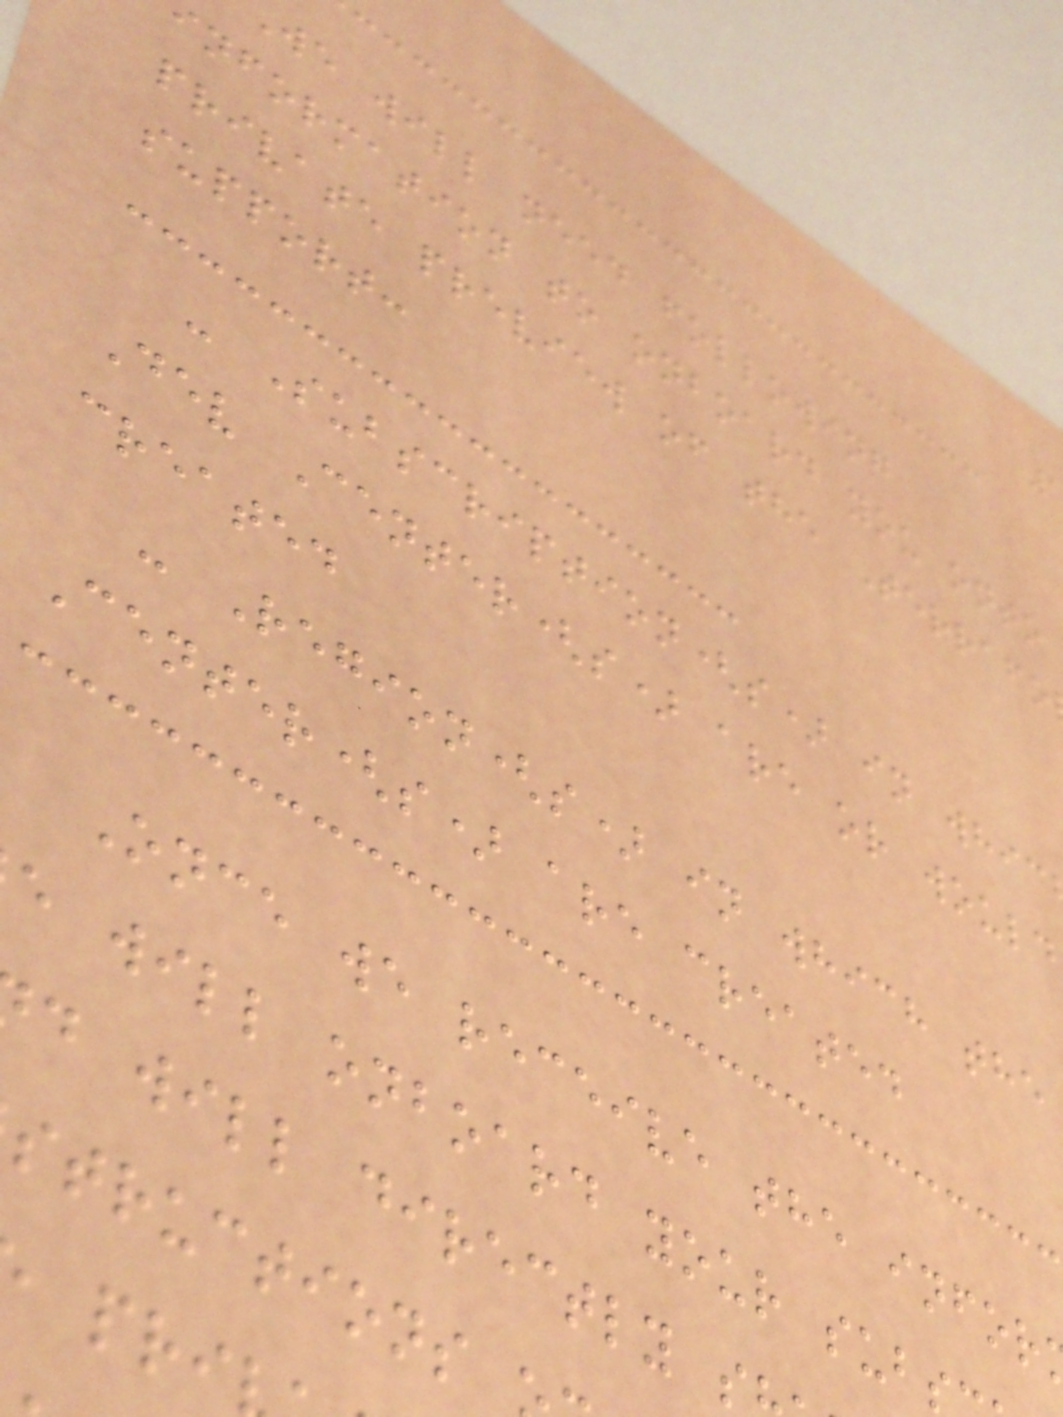we will need following
information to onboard you onto
private preview of the Terrafo
support:
- Subscription(s) in whic
Dev Center(s) are or would
created
- Region(s) in which the
Center(s) are created
Once we receive the infor
e will onboard your sub
d will directly s
structions
